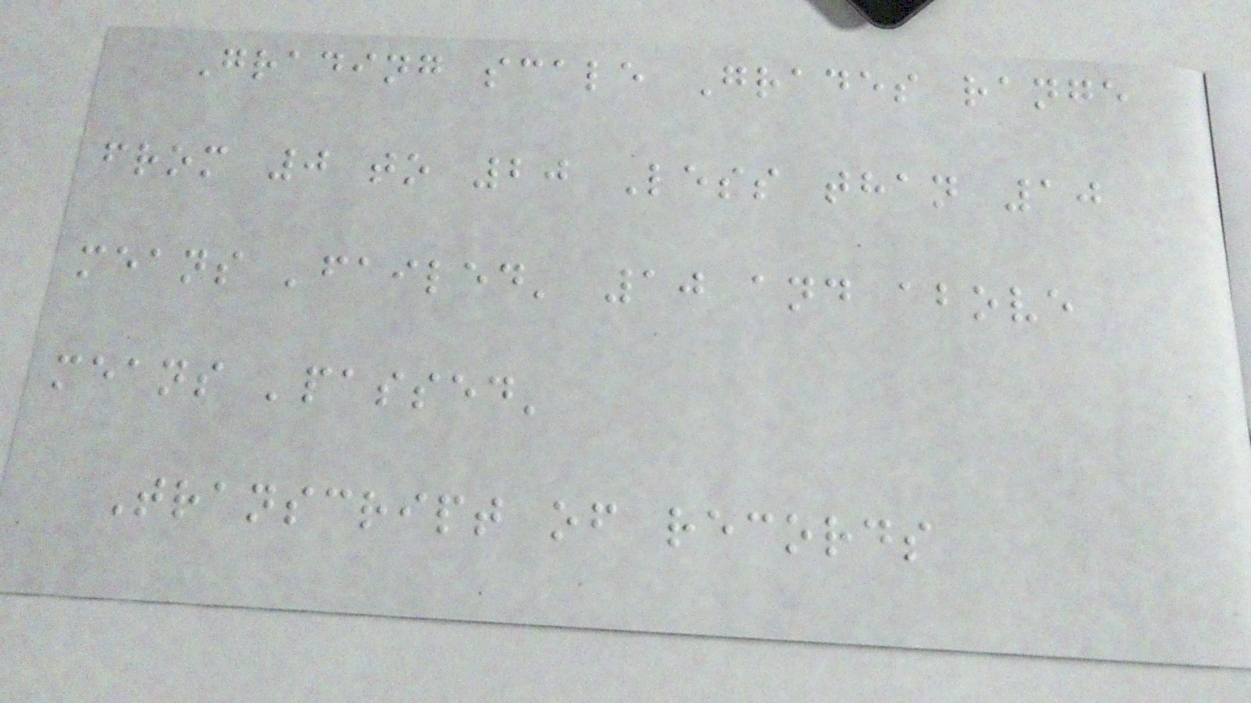Grading scale Grades range
from 0 to 20 Less than 10
means 'failed' 10 and above
means 'passed'
Transcript of records
